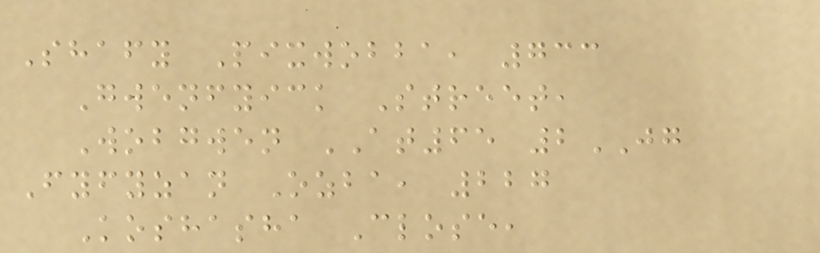Shafy Pixwobba, 733
Gwenfyick Street,
Wobgwen AT65 2JG
Fyfyzan Ozba, 227
Koshasha Close,
